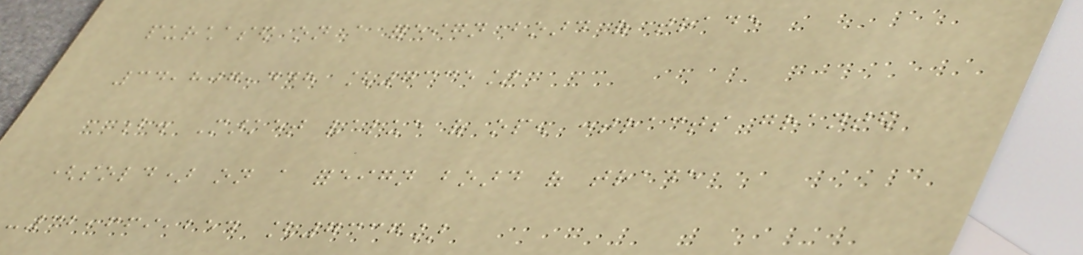purchased on a foreign board of trade
34,807,448 [7335]
b. Market value of open contracts granted
(sold) on a foreign board of trade
-32,669,254 [7337]
